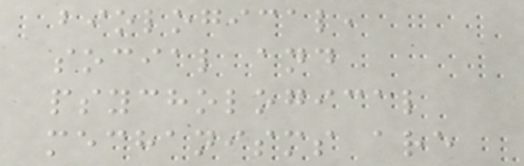biological,
social and
psychological
mechanisms are
